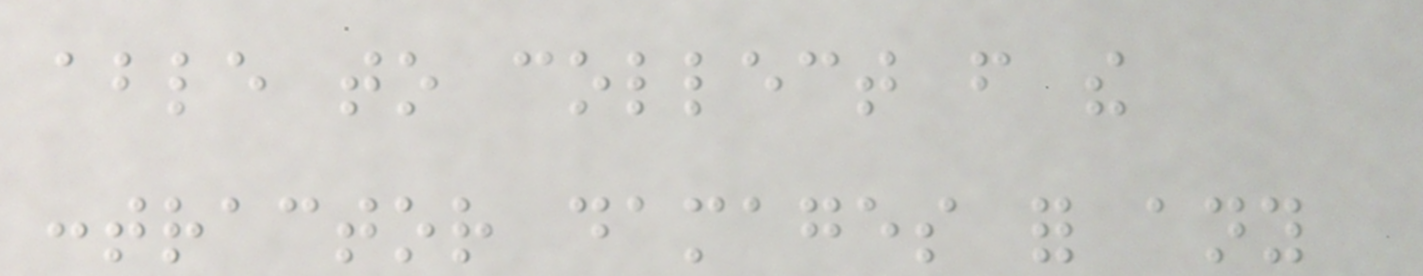able to collect from the
contractor damages for any
